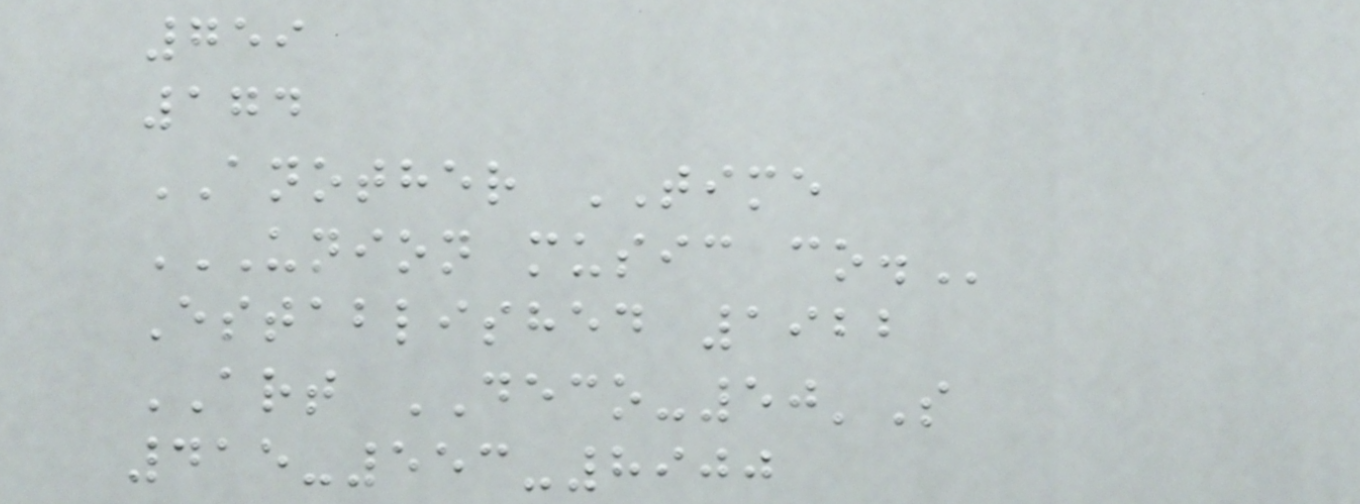759
174
ANOTHER TIME
UNION MUSIC CO.
Established 1922
ART DECO-50'S
415-553-8900
